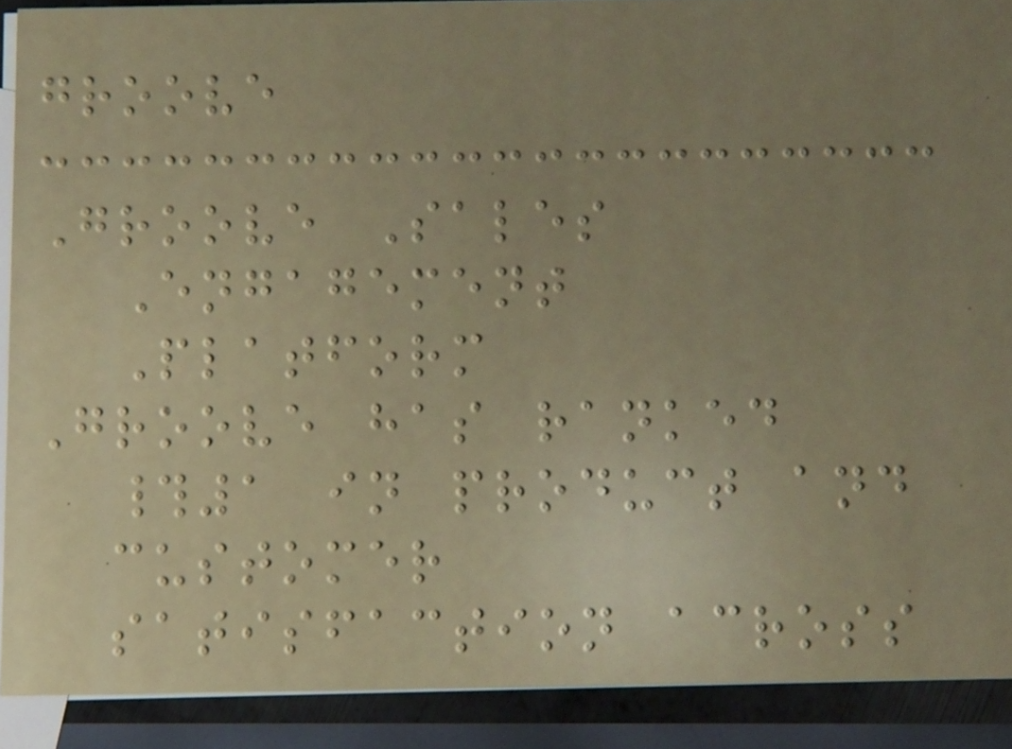groove
Groove Sales
Engagement
Platform
Groove has ranked
#1 in product and
customer
satisfaction across
